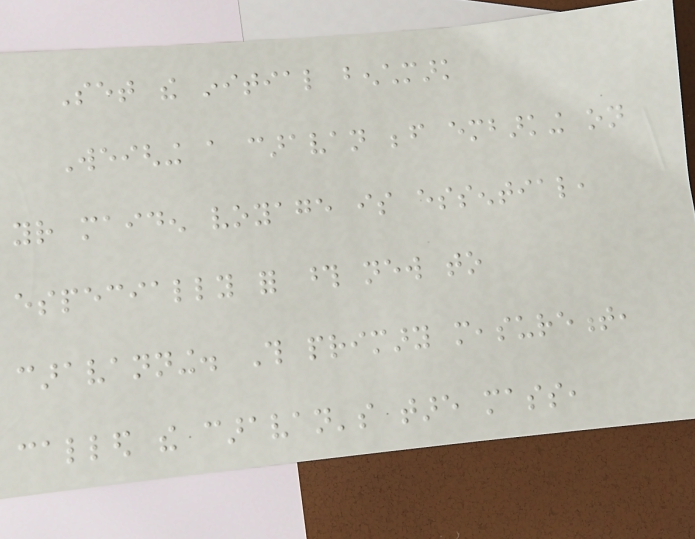Set the initial benchmark
Weighing a caravan before embarking on
your maiden voyage is essential,
especially for those new to
caravanning. This primary measurement,
called the caravan's tare mass,
